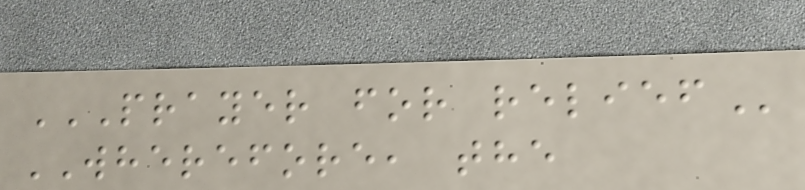PRAYER FOR RELIEF
WHEREFORE, the
